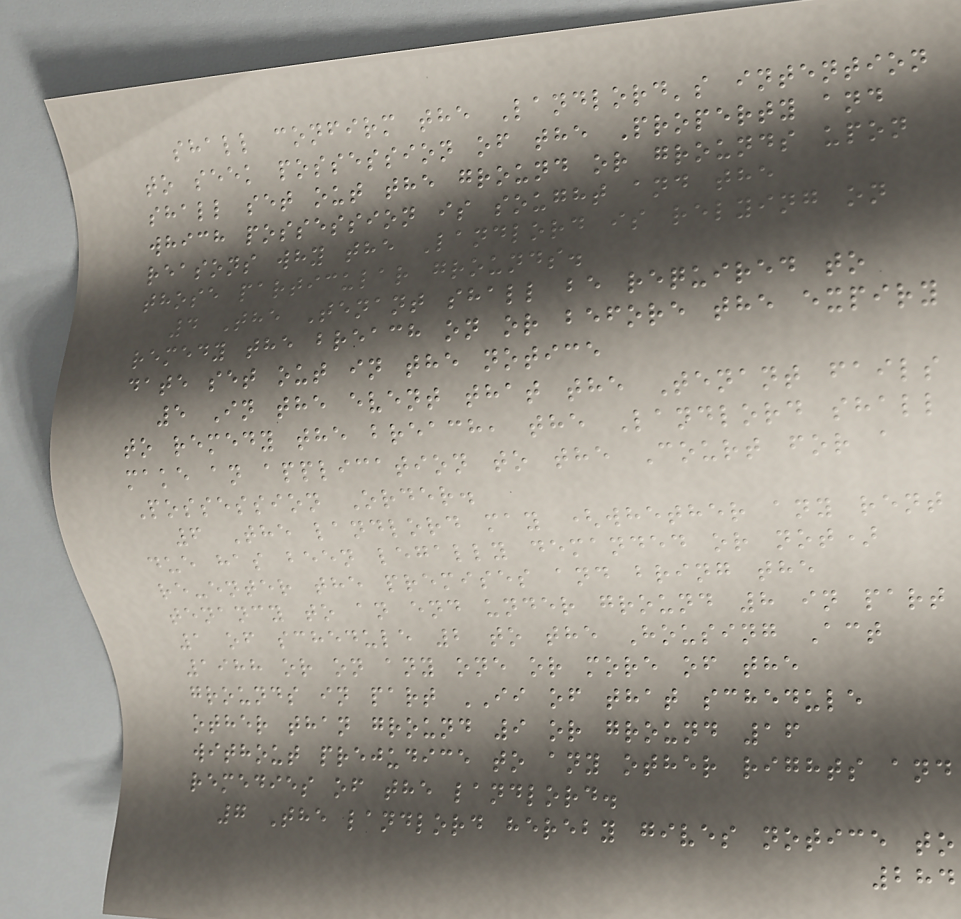shall confirm the Landlord's intention
to seek possession of the Property and
shall set out the ground or grounds upon
which possession is sought and the
reasons why the Landlord is relying on
those particular grounds.
4 The Tenant shall be required to
remedy the breach on or before the expiry
date set out in the notice
5 In the event that the Tenant fails
to remedy the breach, the Landlord shall
make an application to the Court for a
Possession Order.
6 The landlord may (whether any rent
due has been legally demanded or not)
re-enter the premises and bring the
tenancy to an end under ground 8 in part
1 of schedule 2 to the Housing Act
1988 or on any one or more of the
grounds in part II of that schedule
other than ground 9 or ground 16
without prejudice to any other rights and
remedies of the landlord.
7 The landlord hereby gives notice to
284
